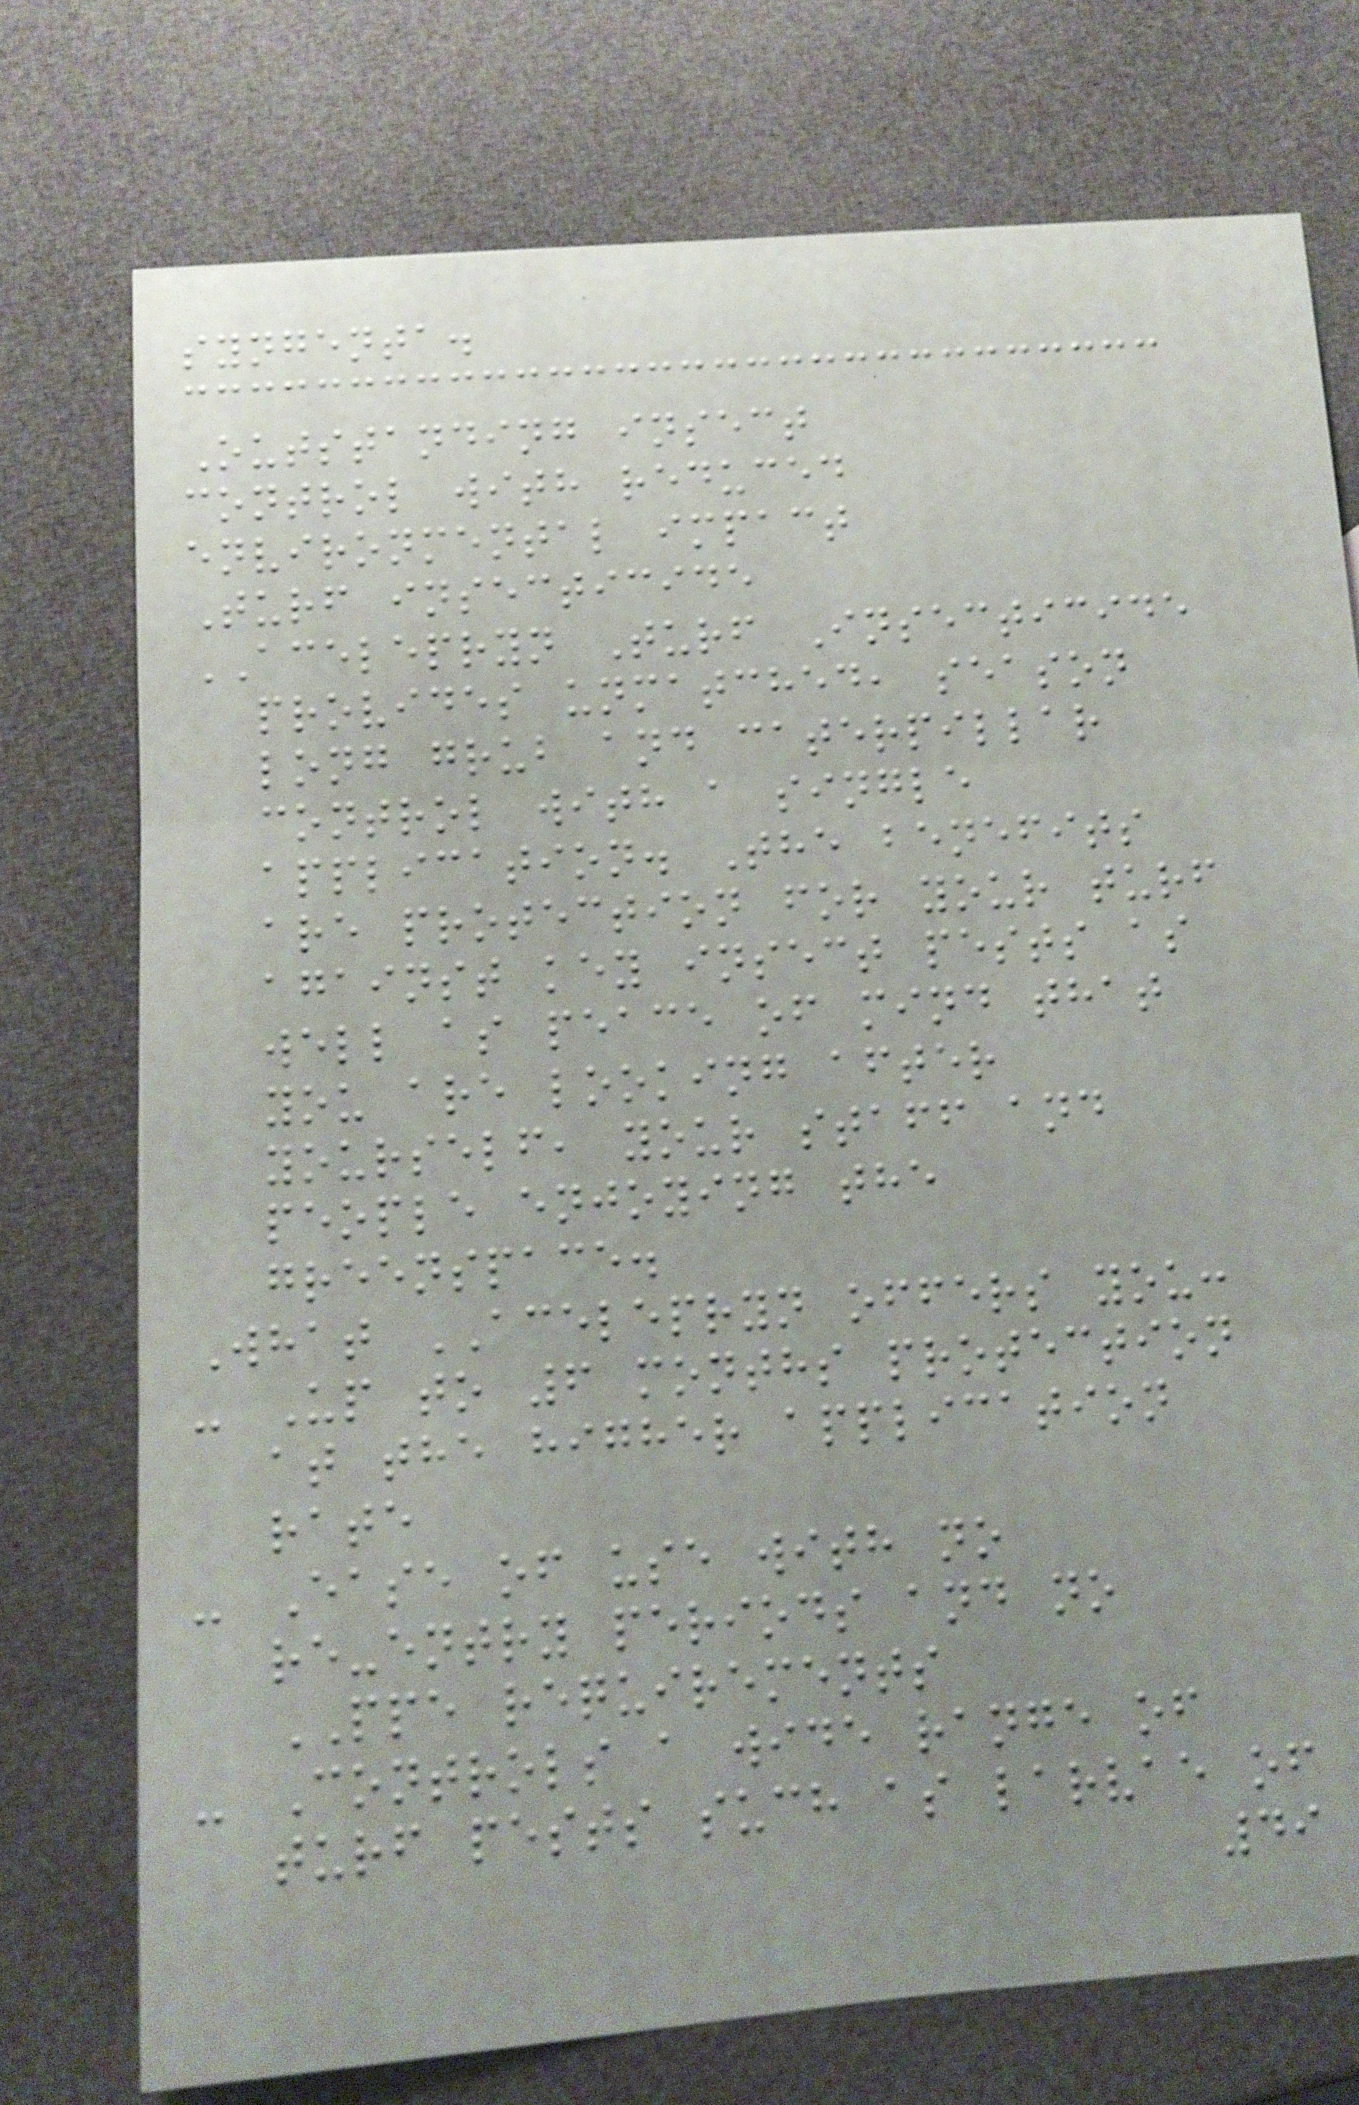syngenta.
Outstanding insect
control with reduced
environmental impact
Turf insecticide
ACELEPRYN Turf Insecticide
provides unmatched, season
long grub and caterpillar
control with a single
application. The benefits
are protection for your turf
against key insect pests as
well as peace of mind that
you are looking after
yourself, your staff and
people enjoying the
greenspace.
What ACELEPRYN offers you:
- Up to 6 months protection
at the higher application
rate
- Ease of use with no
re-entry periods and no
PPE requirements
- Controls a wide range of
turf pests such as larvae of
49
